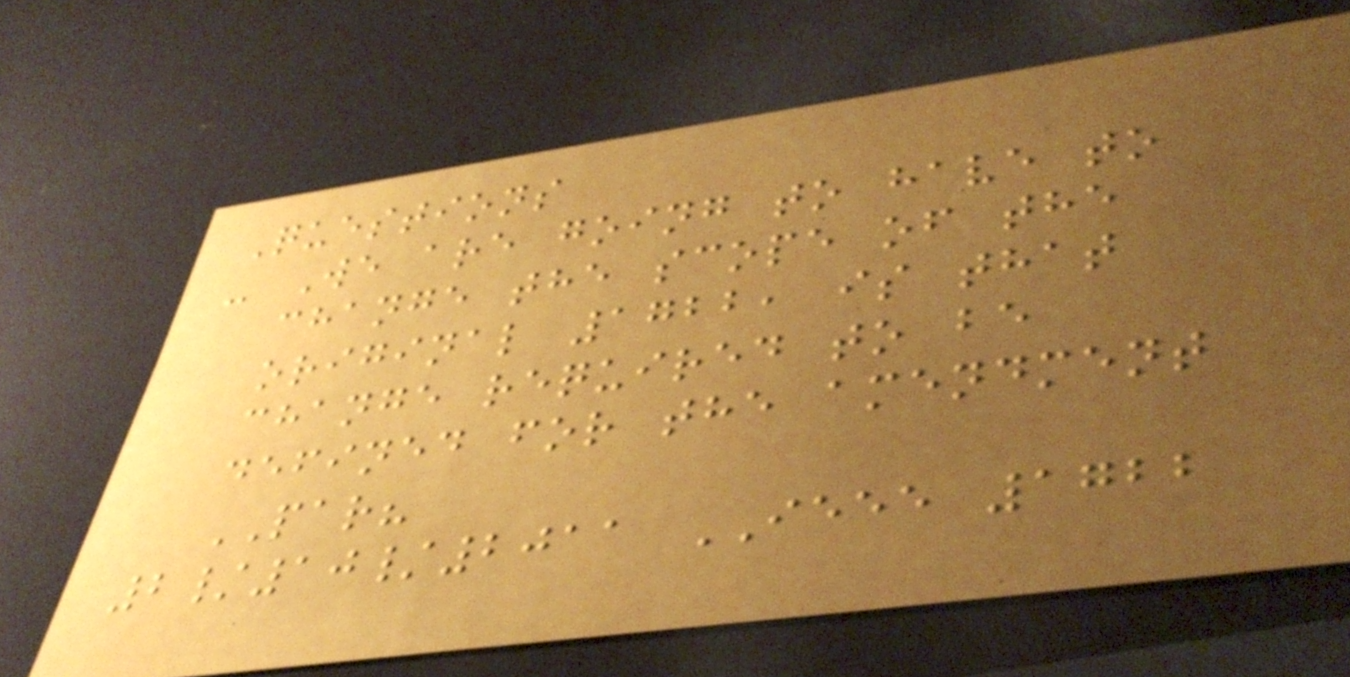Questions
- We are going to have to
change the scope of the
original 1722, is that
change required to be
defined for the amendment
PAR?
2/10/2011 IEEE 1722
